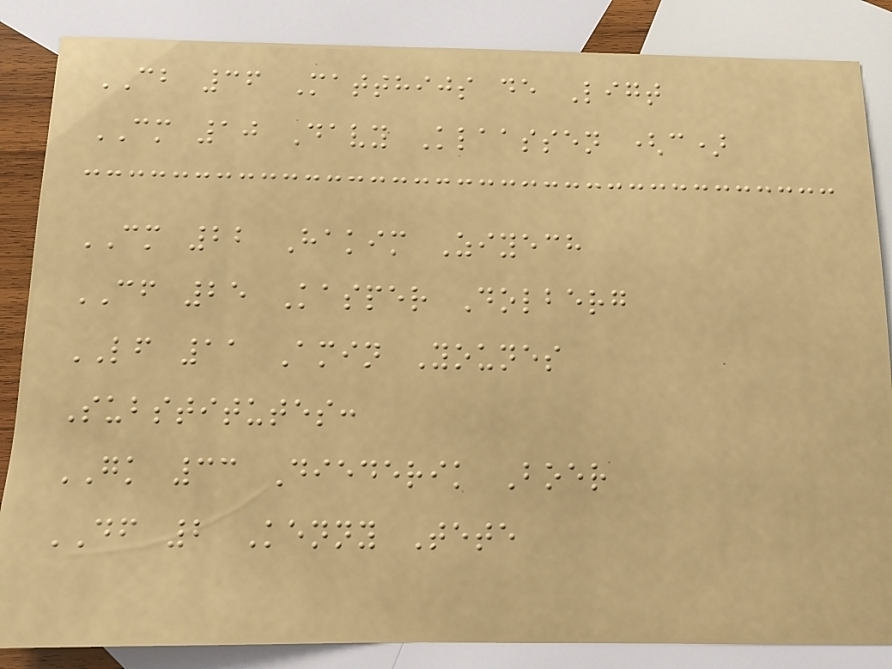CB 36 Matthijs de Ligt
CM 10 Davy Klaassen (c)
CM 22 Hakim Ziyech
CF 25 Kasper Dolberg
LF 11 Amin Younes
Substitutes:
GK 33 Diederik Boer
DF 2 Kenny Tete
